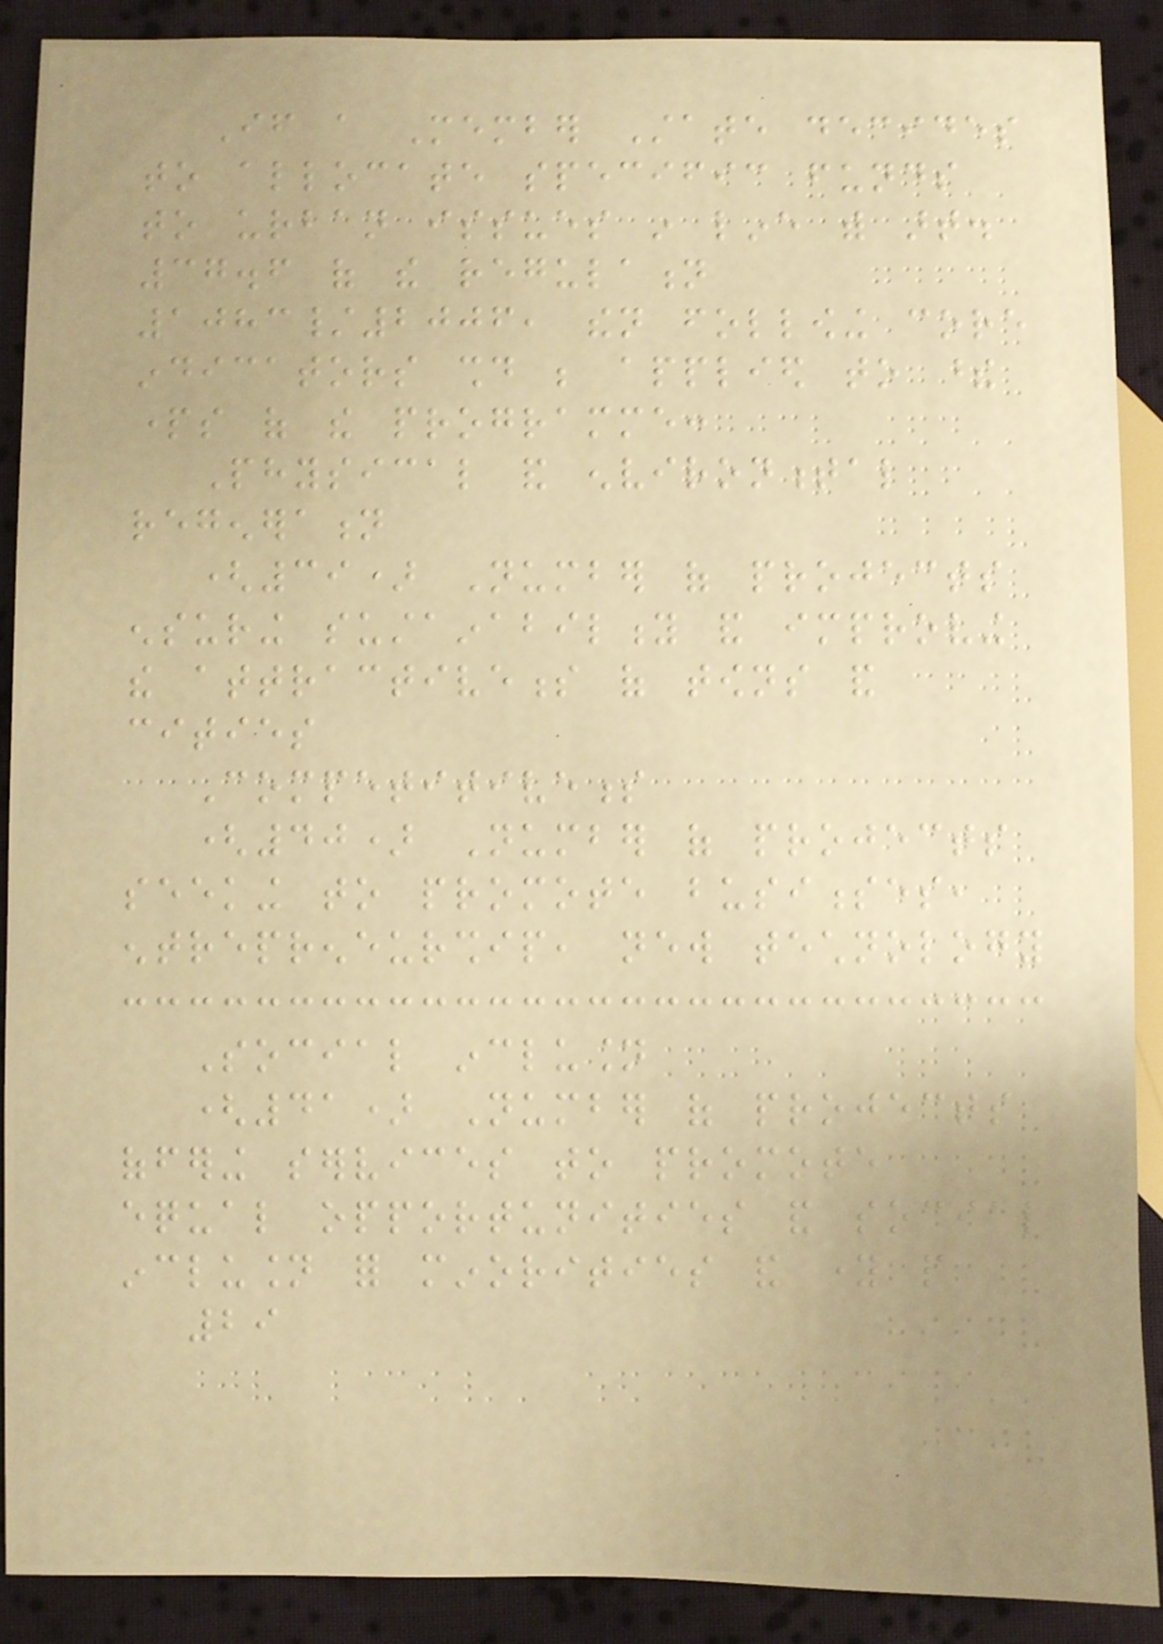If a Member State decides
to allocate specific funds
to urban issues in line with art.
37.6 of the regulation
1083/2006, then following core
indicators should be applied to these
parts of the programme:
Physical and environmental
regeneration
(39) Number of projects
ensuring sustainability and improving
the attractiveness of towns and
cities
Competitiveness
(40) Number of projects
seeking to promote businesses,
entrepreneurship, new technology
Social inclusion
(41) Number of projects
offering services to promote
equal opportunities and social
inclusion for minorities and young people
29
